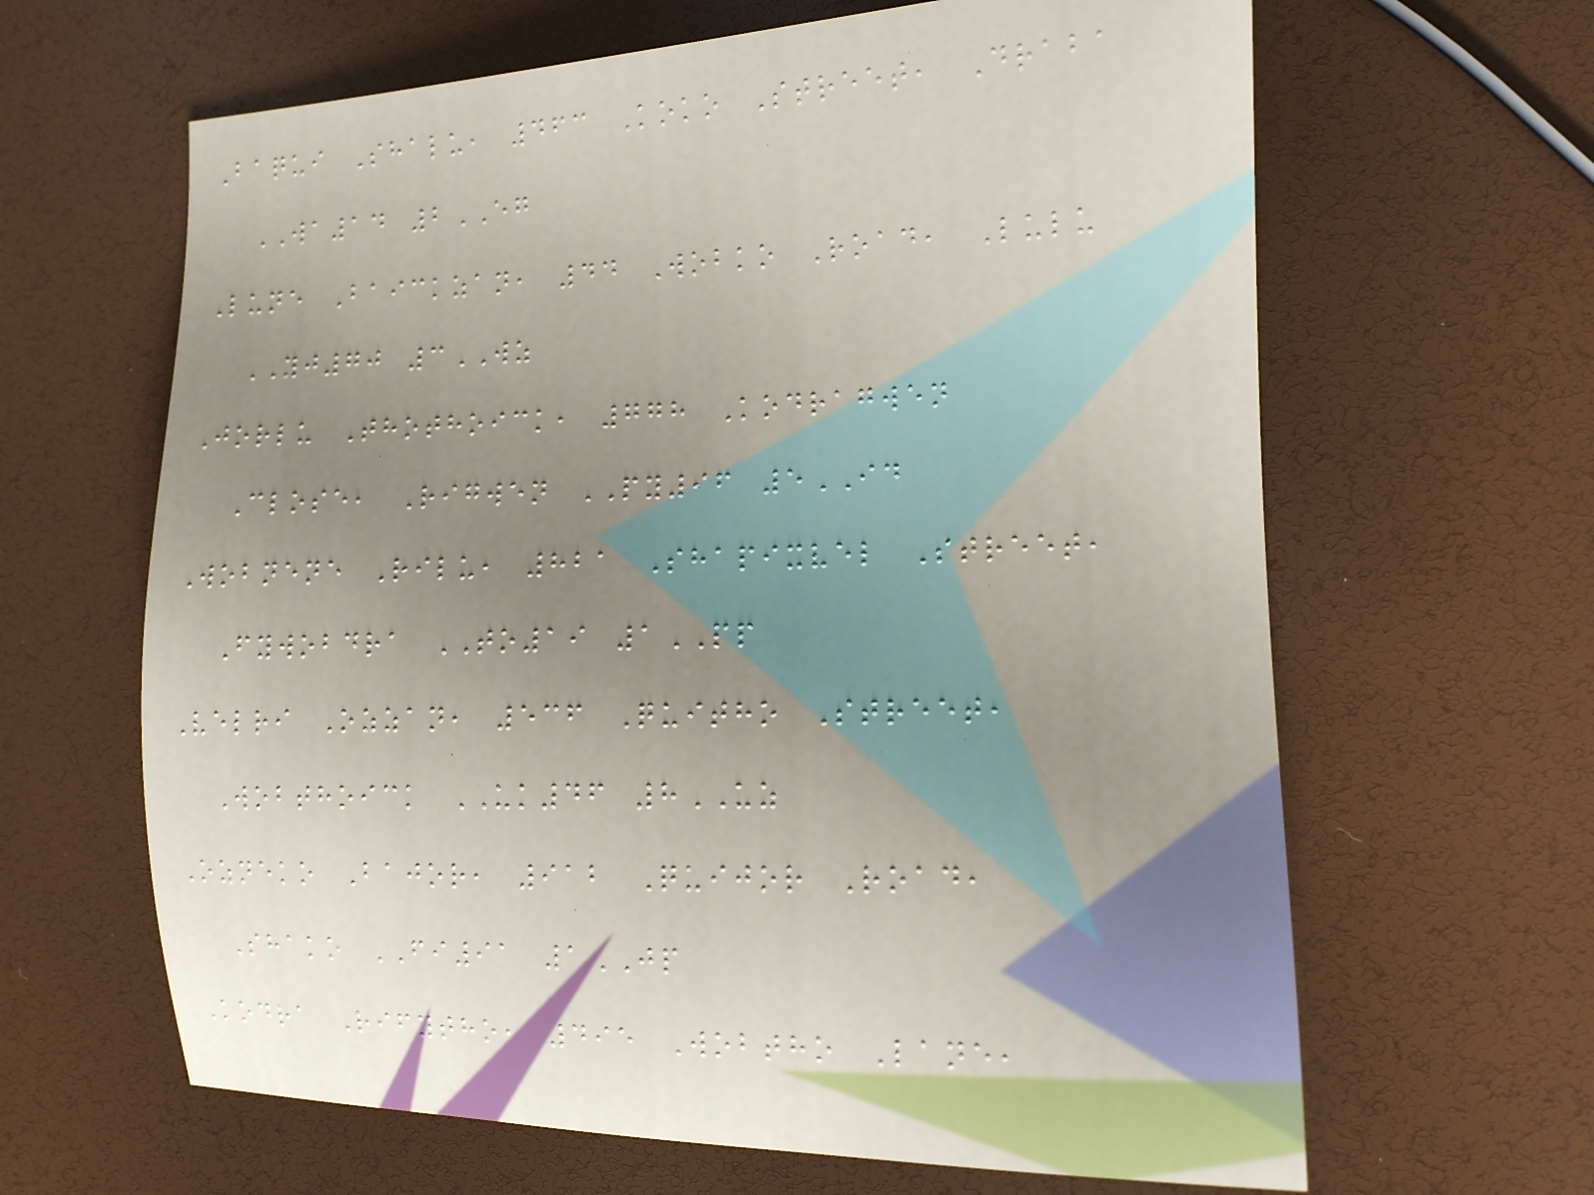Baqui Shalu, 463 Koko Street, Draba
WA14 2EG
Lune Baickzan, 44 Wobko Road, Lulu
YJ70 3WZ
Jorlu Thothoick, 778 Kodragwen
Close, Rigwen PY96 5ID
Wobnene Rilu, 821 Shapixvel Street,
Fywobdra TO19 1PP
Velri Ozzan, 536 Quitho Street,
Wobthoick UK46 8UZ
Ozneko Bajor, 912 Quijor Road,
Shako FI91 1JP
Kodra Rifytho, 495 Wobtho Lane,
